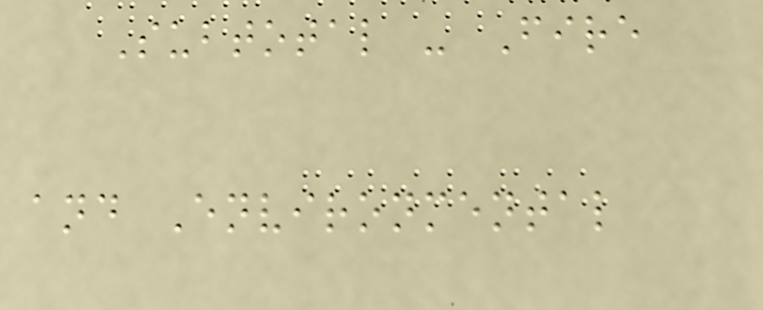Subtotal - Fire
and Environmental
